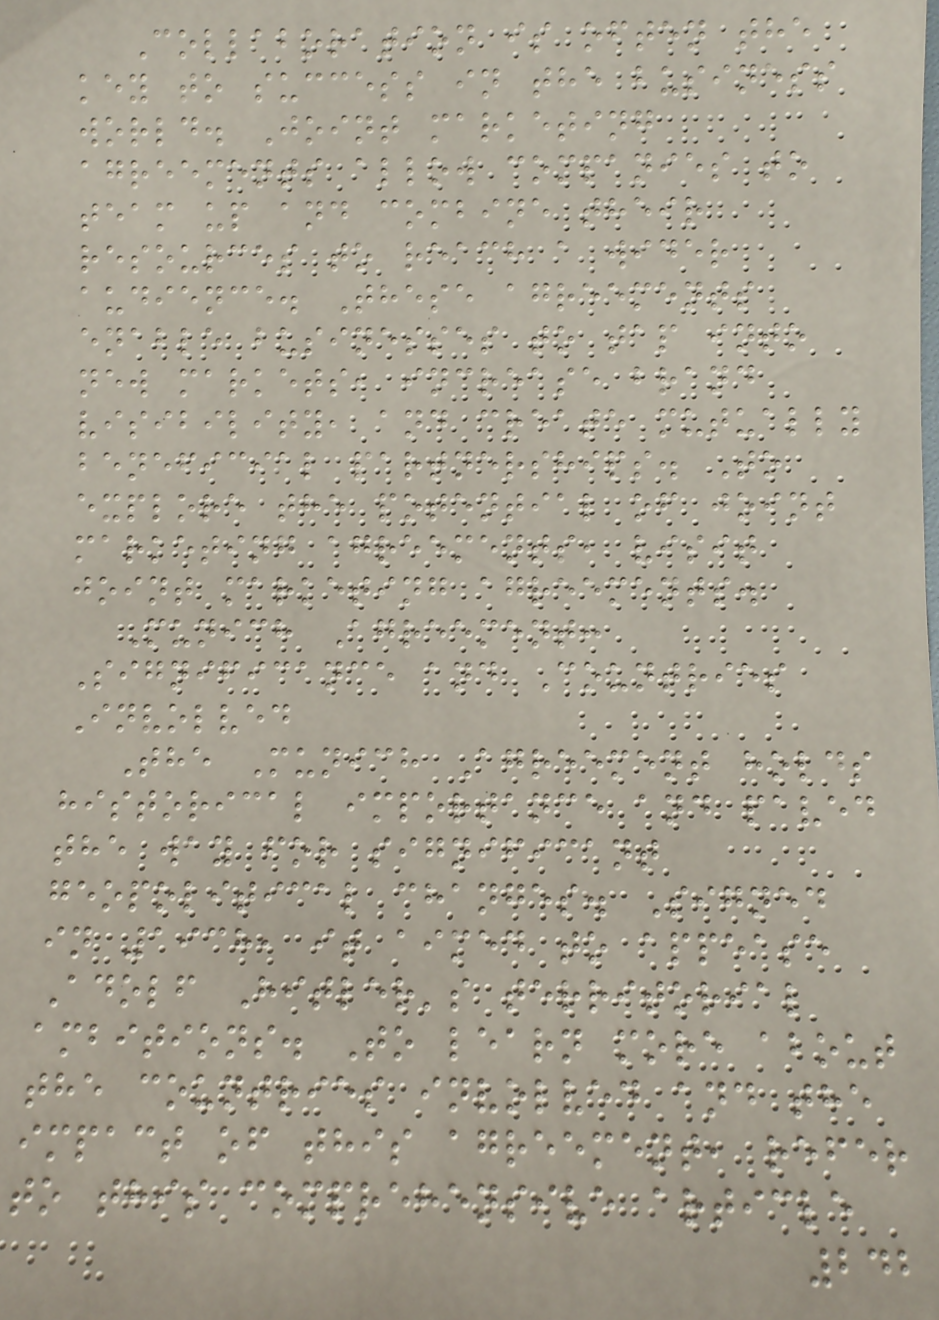Collaboration is often the
key to success in the business
world. Joint marketing
agreements allow companies to
team up and combine their
resources to reach a wider
audience. These agreements
enable businesses to tap into
new markets, increase brand
visibility, and create mutually
beneficial partnerships. To
explore the potential of joint
marketing agreements, visit
joint marketing agreements.
Munich Agreement:
Significance and Countries
Involved
The Munich Agreement holds
historical importance and paved
the way for significant
geopolitical changes. Signed
in 1938, it aimed to appease
Adolf Hitler's territorial
ambitions. To learn more about
the countries involved and the
impact of this agreement, refer
to this comprehensive article
242
